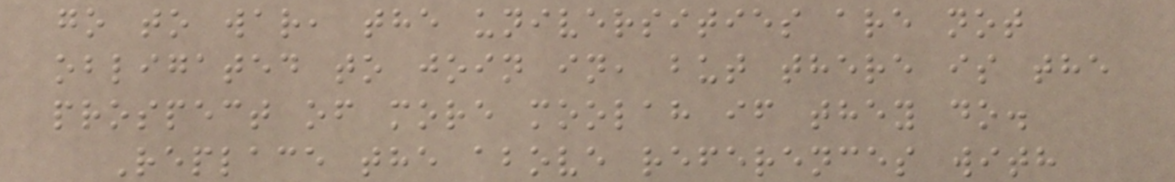go to war, the universities are not
obligated to join in, but there is the
prospect of more moolah if they do.
Replace the above references with
